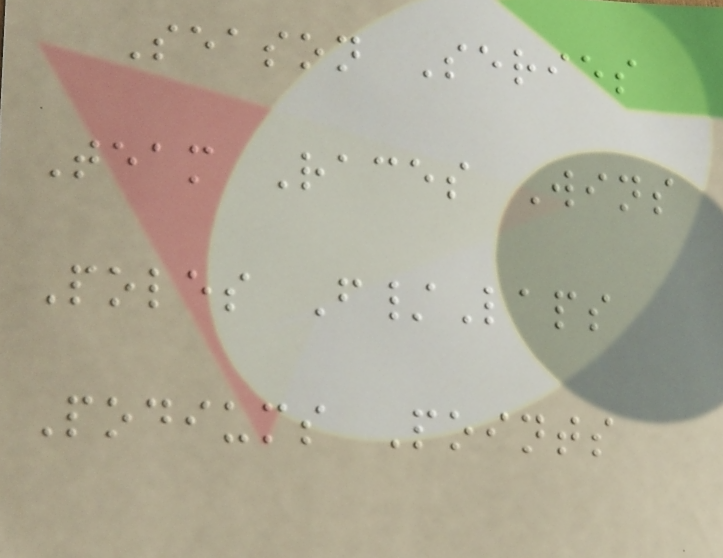Season Series
Team Races Wins
Poles F/Laps
Podiums Points
